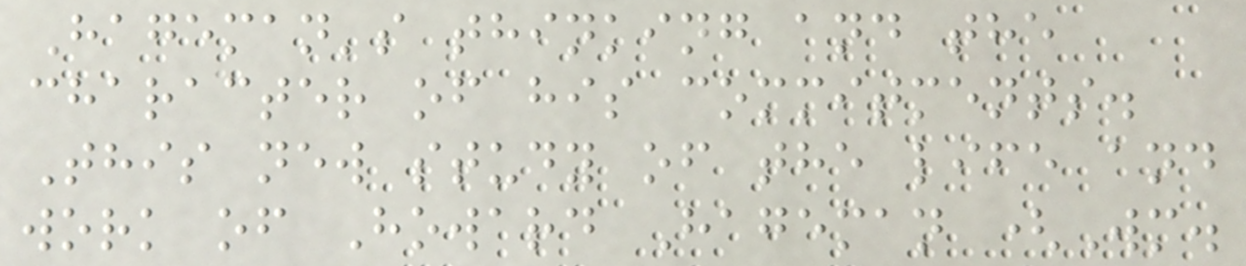Hageman's thinking and the
character of his commitments.
This new study of the life and
work of Howard Hageman (Wm.
